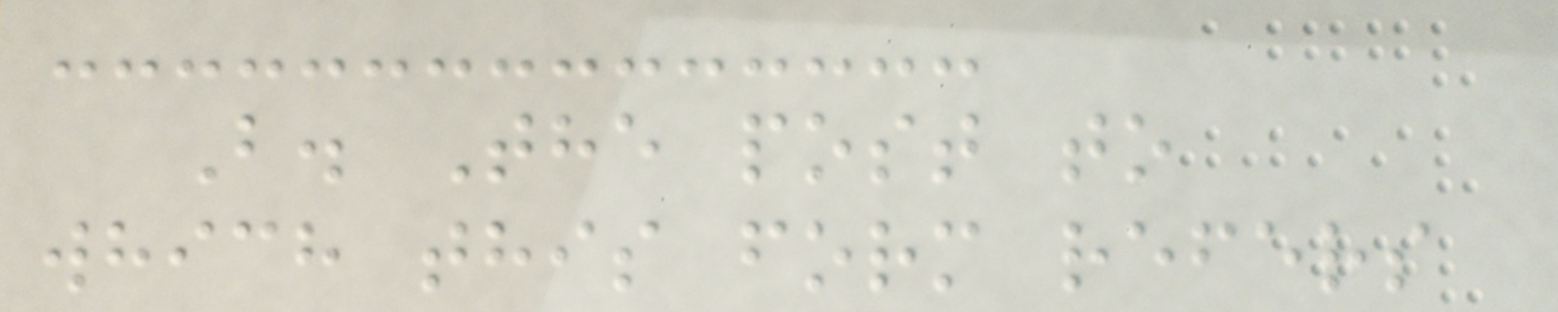B. The post to
which this form refers
